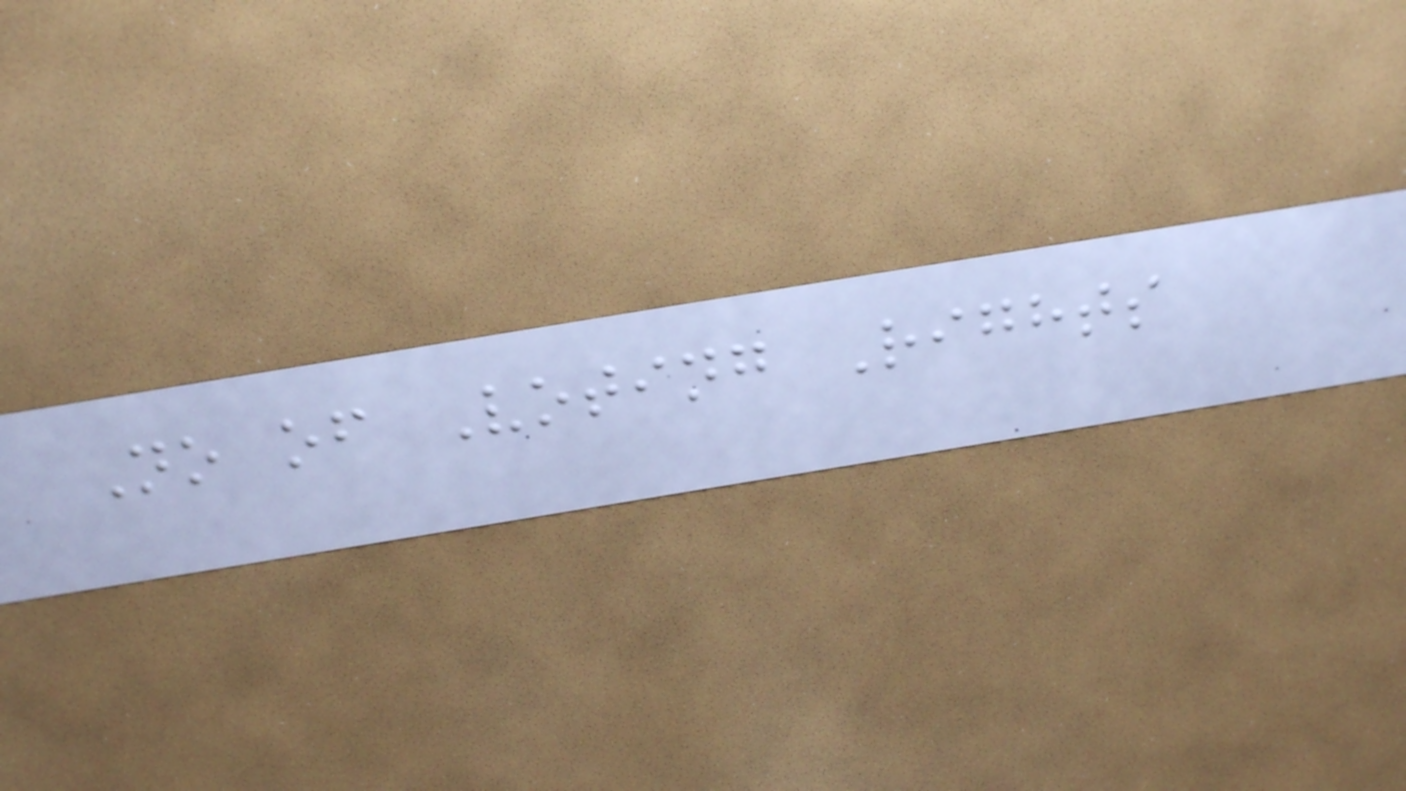No of Voting Rights
